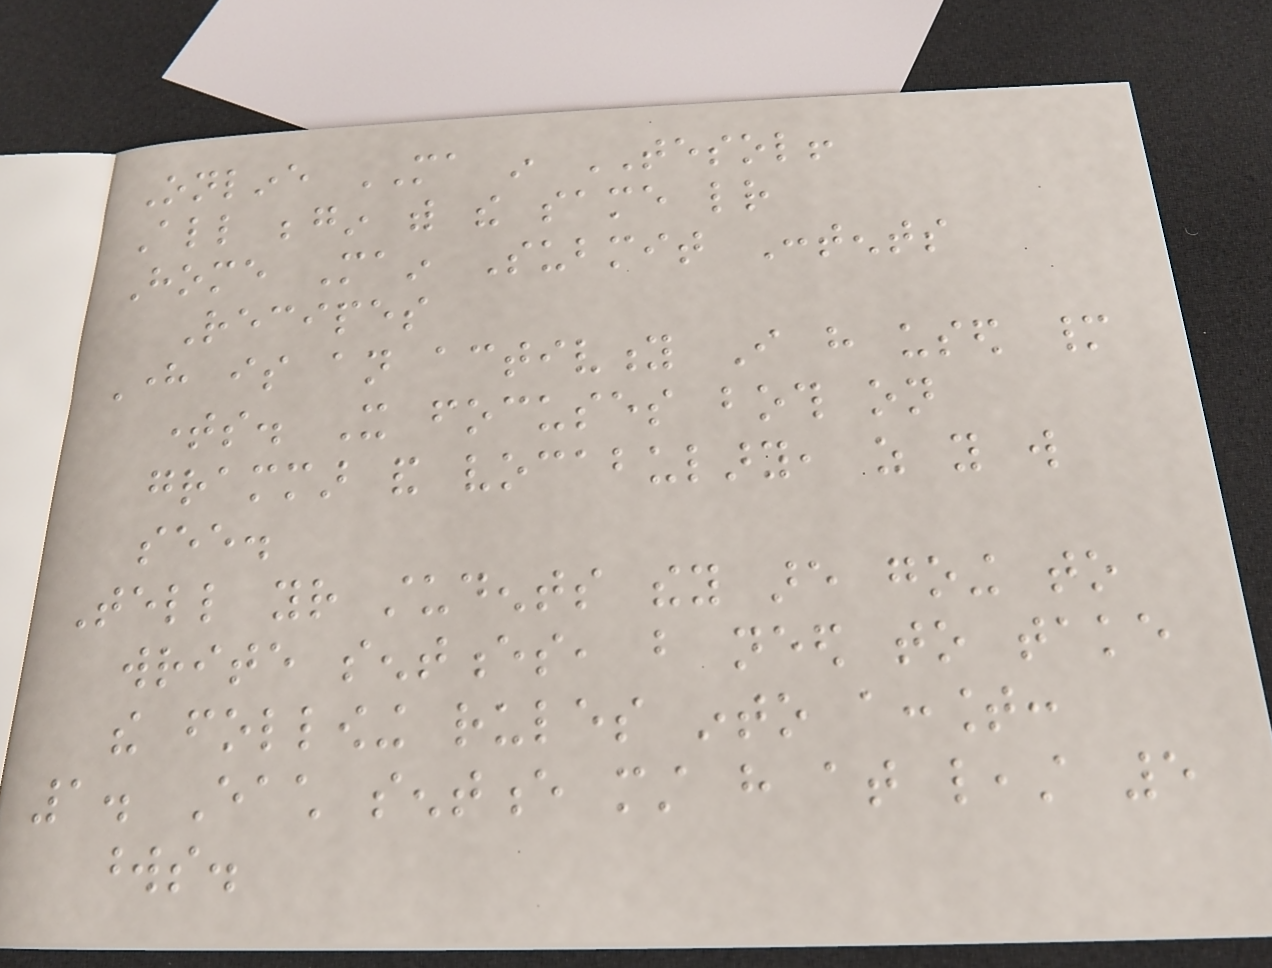Online MA in TESOL!
All begin with the same letter
Home Main Submit Contents
Recipes
Here is an activity I have used many
times. It focuses both on
grammar and vocabulary, as you will
see.
Tell your students they are going to
write sentences, but need to take
the following rules into account:
1. Each sentence must have at least 5
words.
